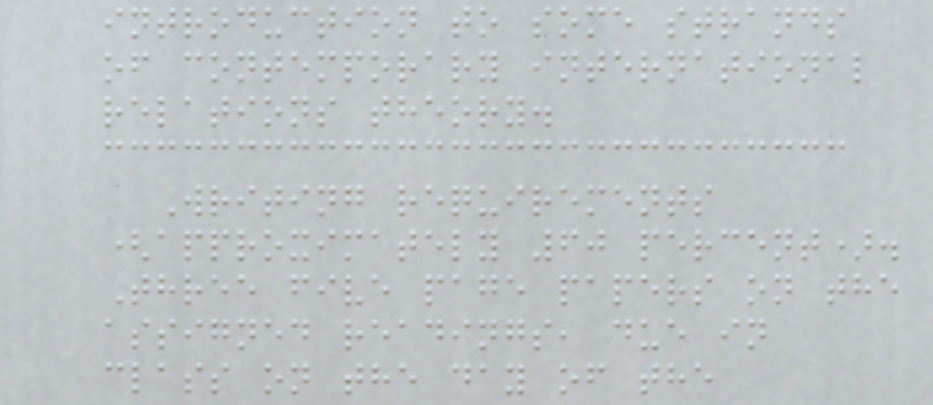introduction to some strands
of contemporary international
relations theory.
Writing requirements
(approximately 60 percent).
Three five page papers on the
assigned readings, due in
class on the day of the
